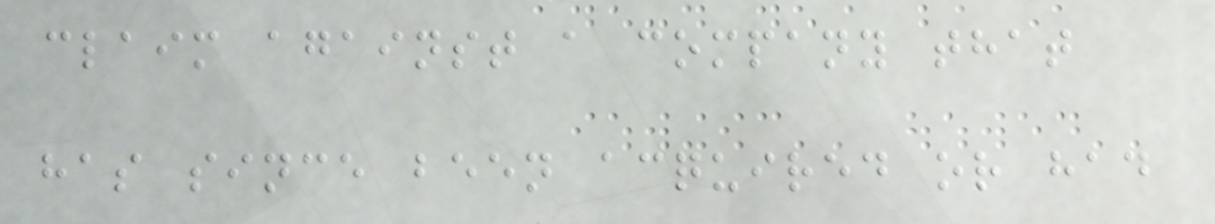claim against a company that
has since been acquired or had
